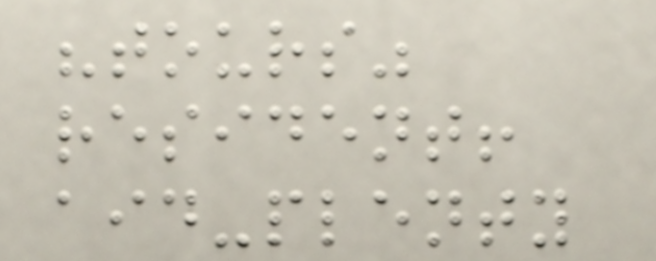"tours"
resident!
aid-plenty
